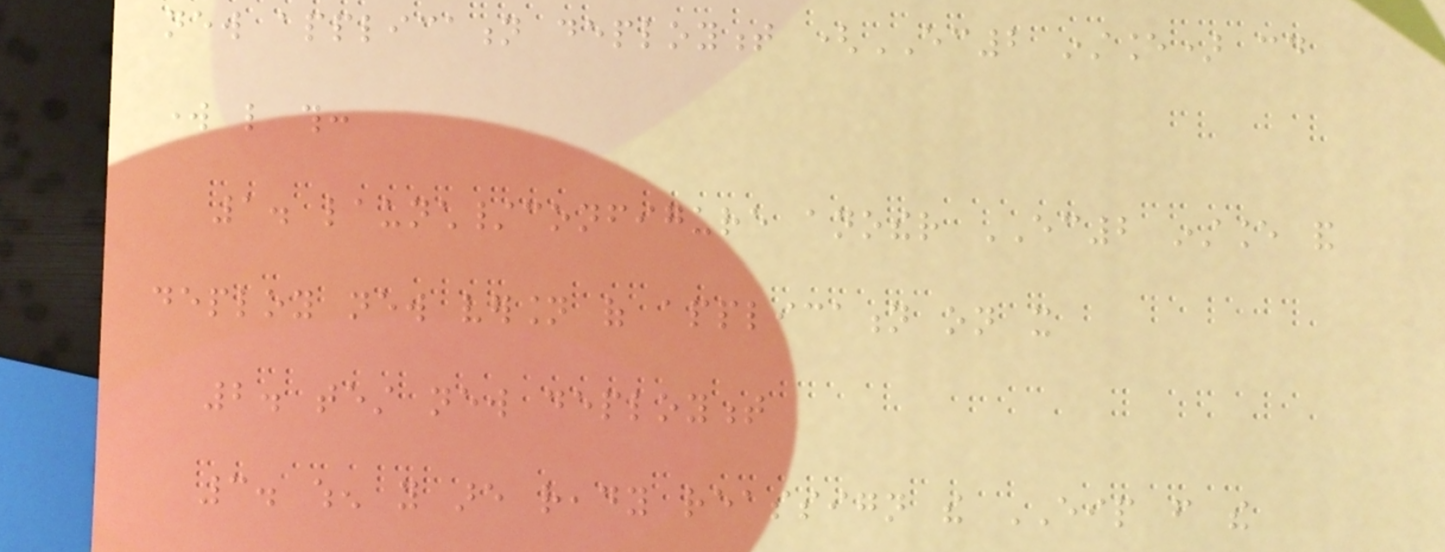new application deployment (EC2 instance) could
work like this:
1. launch/configure another EC2 instance and
deploy new version of application on it
2. test new deployment
3. when you are ready reassign the EIP from the
